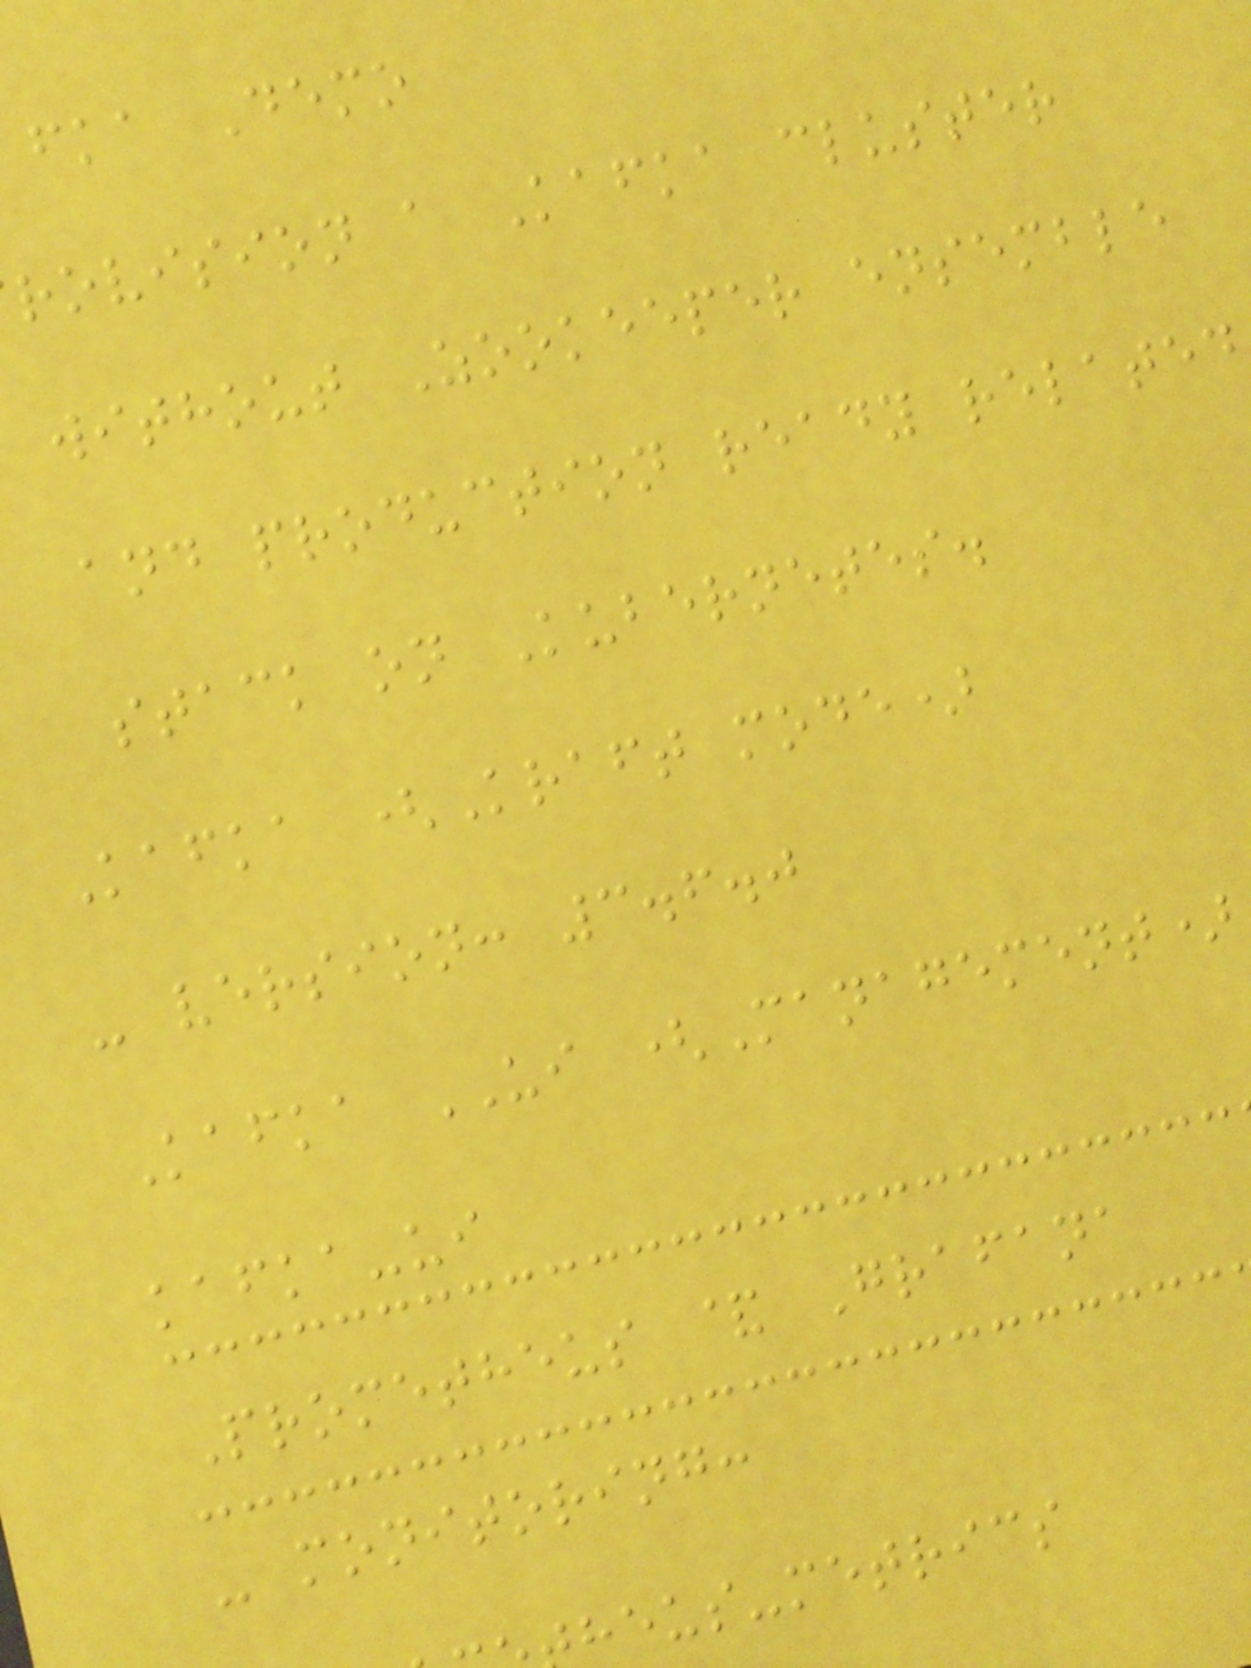fka Demo
rovision a Kafka cluster
without Zookeeper ensemble
and production ready related
stack on Kubernetes.
Kafka (Kraft mode)
- version: 3.6.0
Kafka UI (Management)
kafka-ui
Prometheus & Grafana
- monitoring:
heus-metrics
